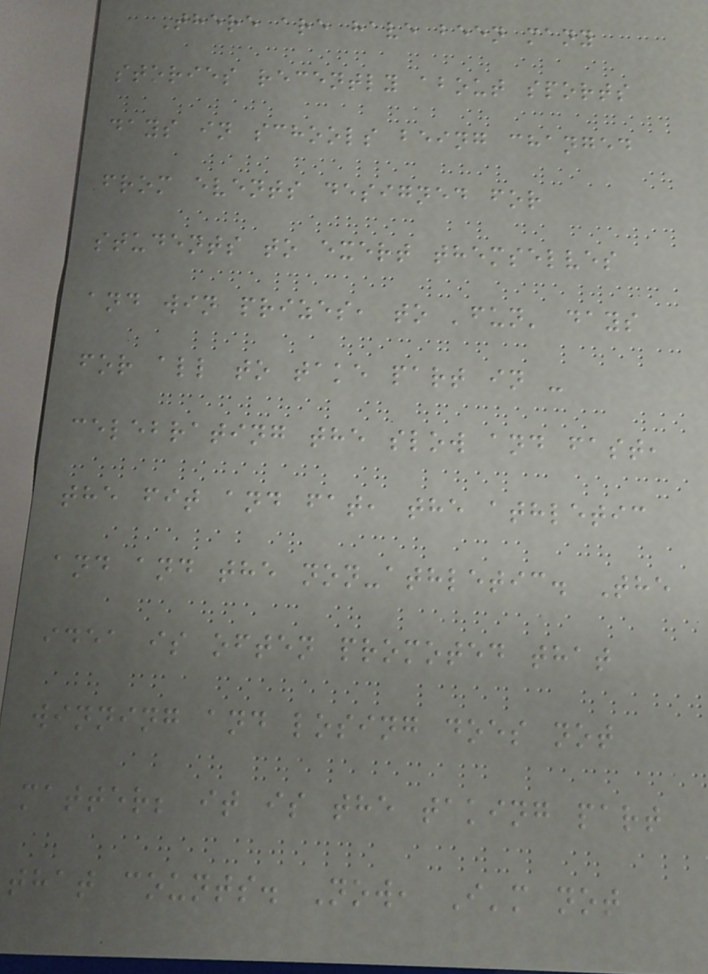There are have been many
stories recently about sports
days in schools being changed
from events designed for
students to exert themselves
and win prizes, to 'fun' days
for all to take part in -
celebrating the slow and fast,
the fit and fat, the athletic
and and the non-athletic. The
idea is often promoted that
winning and losing does not
matter; it is the taking part
that counts. Now, I'm not
